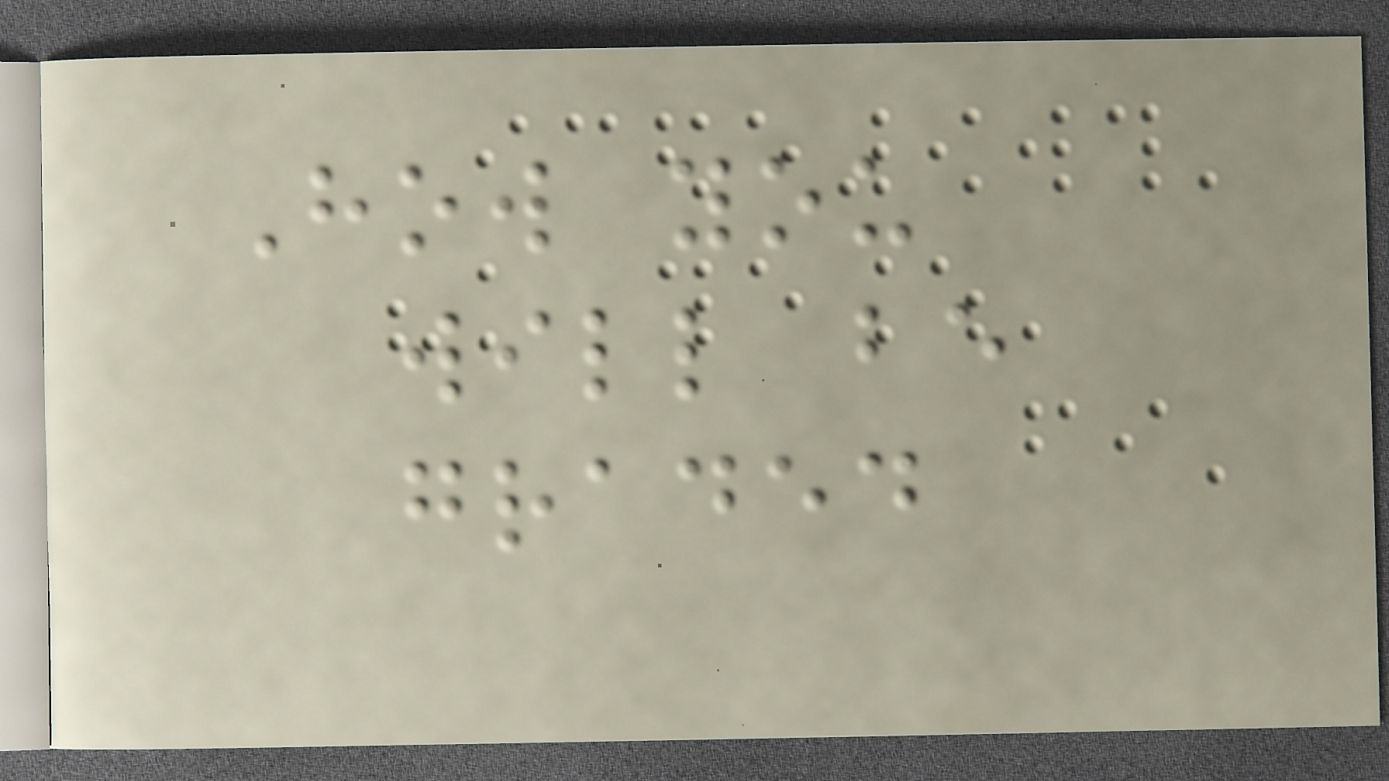How you
will be
graded
